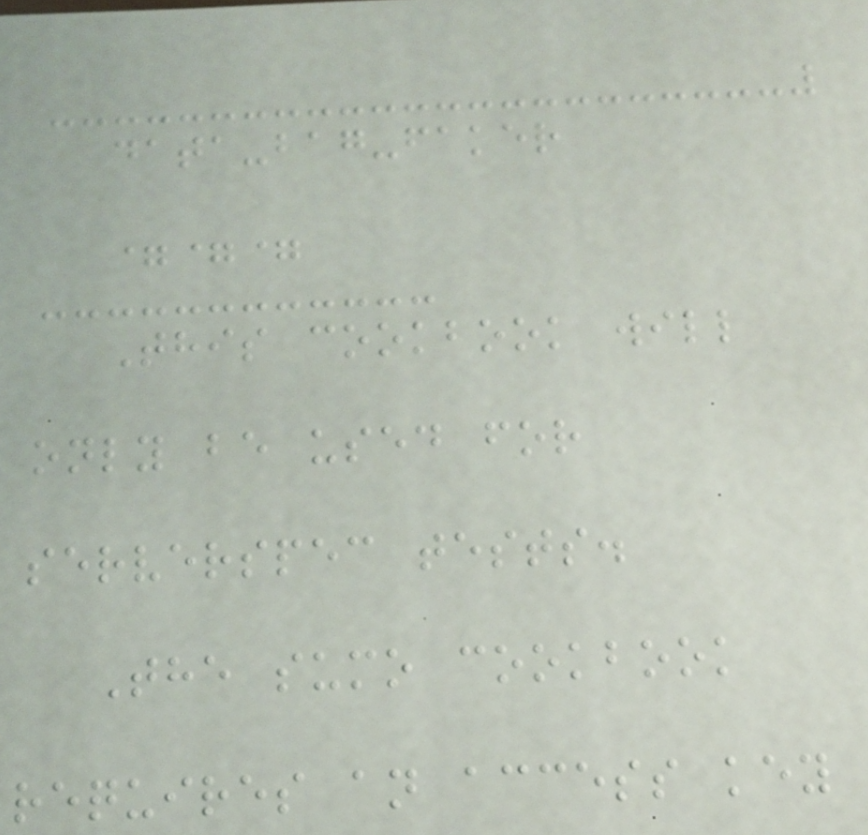data-bag-faker
===
This cookbook will
only be used for
serverspec tests.
The sumo cookbook
requires an access key
